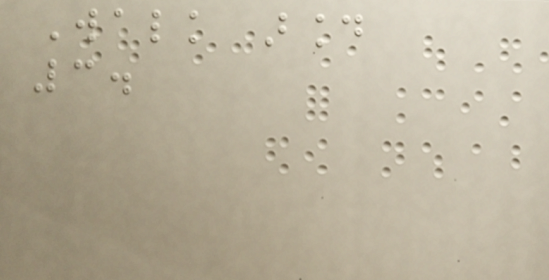Walk around
3.
